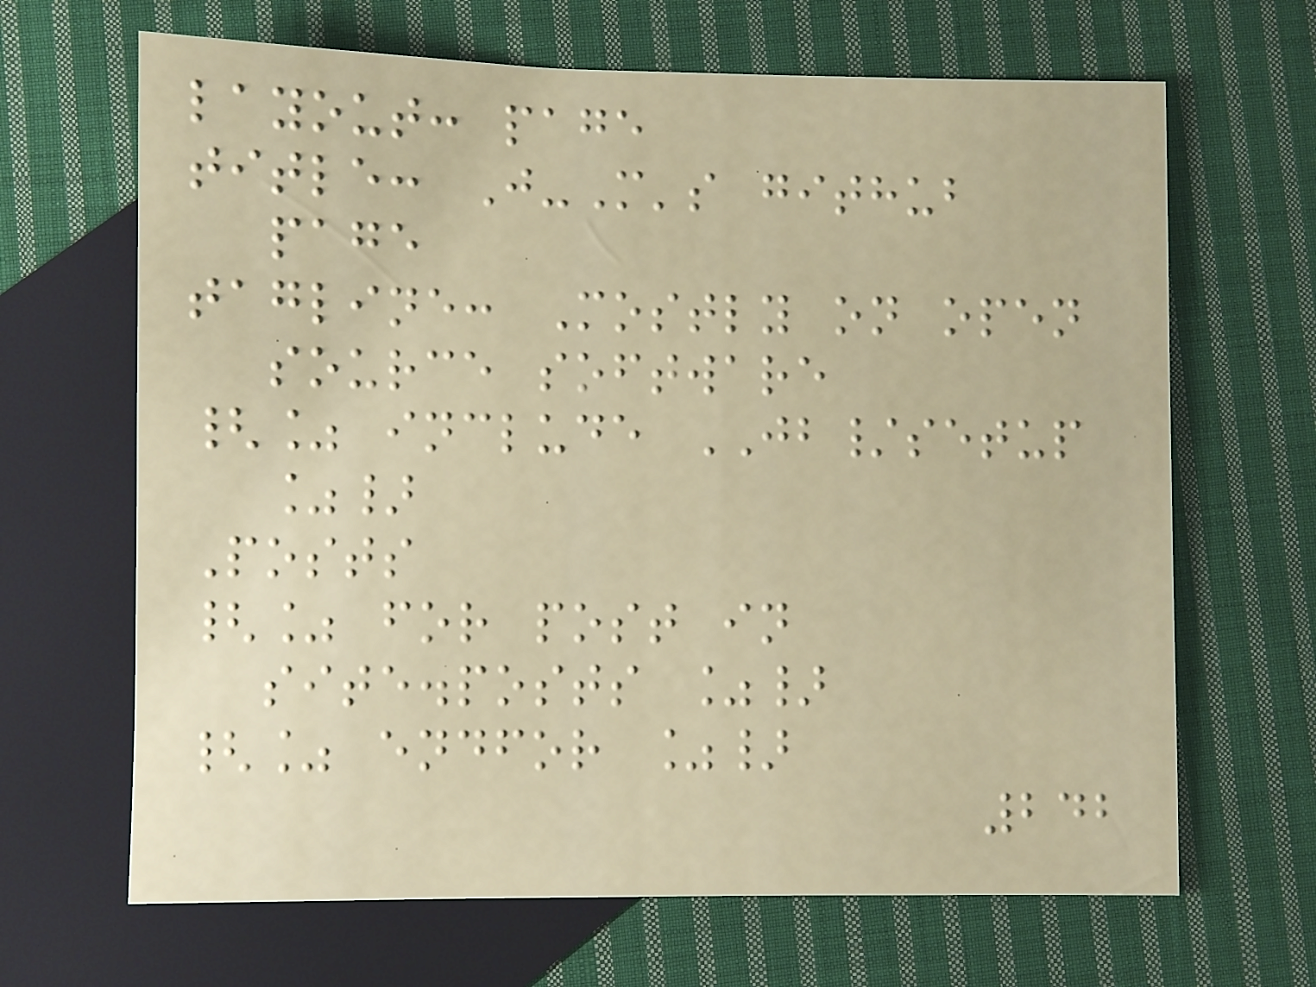layout: page
title: J-M's github
page
tagline: Mostly on open
source software
{% include JB/setup
%}
Posts
{% for post in
site.posts %}
{% endfor %}
242
